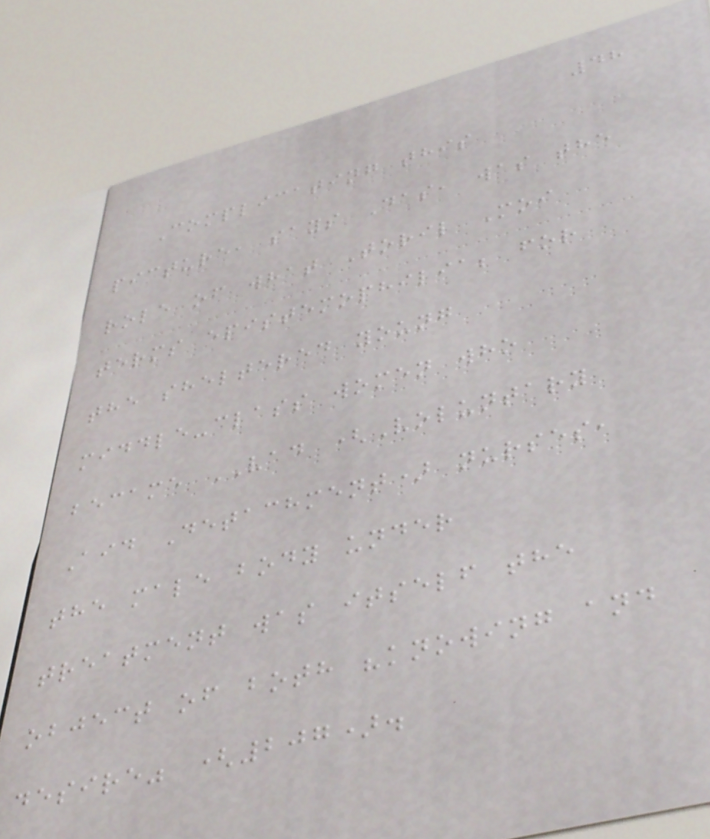48
Complicating this
picture, says Das, was the
role of what Toril Moi
terms epistemophilia; for
the sheltered young
middle-class women who
became VAD (Voluntary
Aid Detachment) nurses,
the male body under
treatment was itself the
object of both "knowing and
desire" (207).
